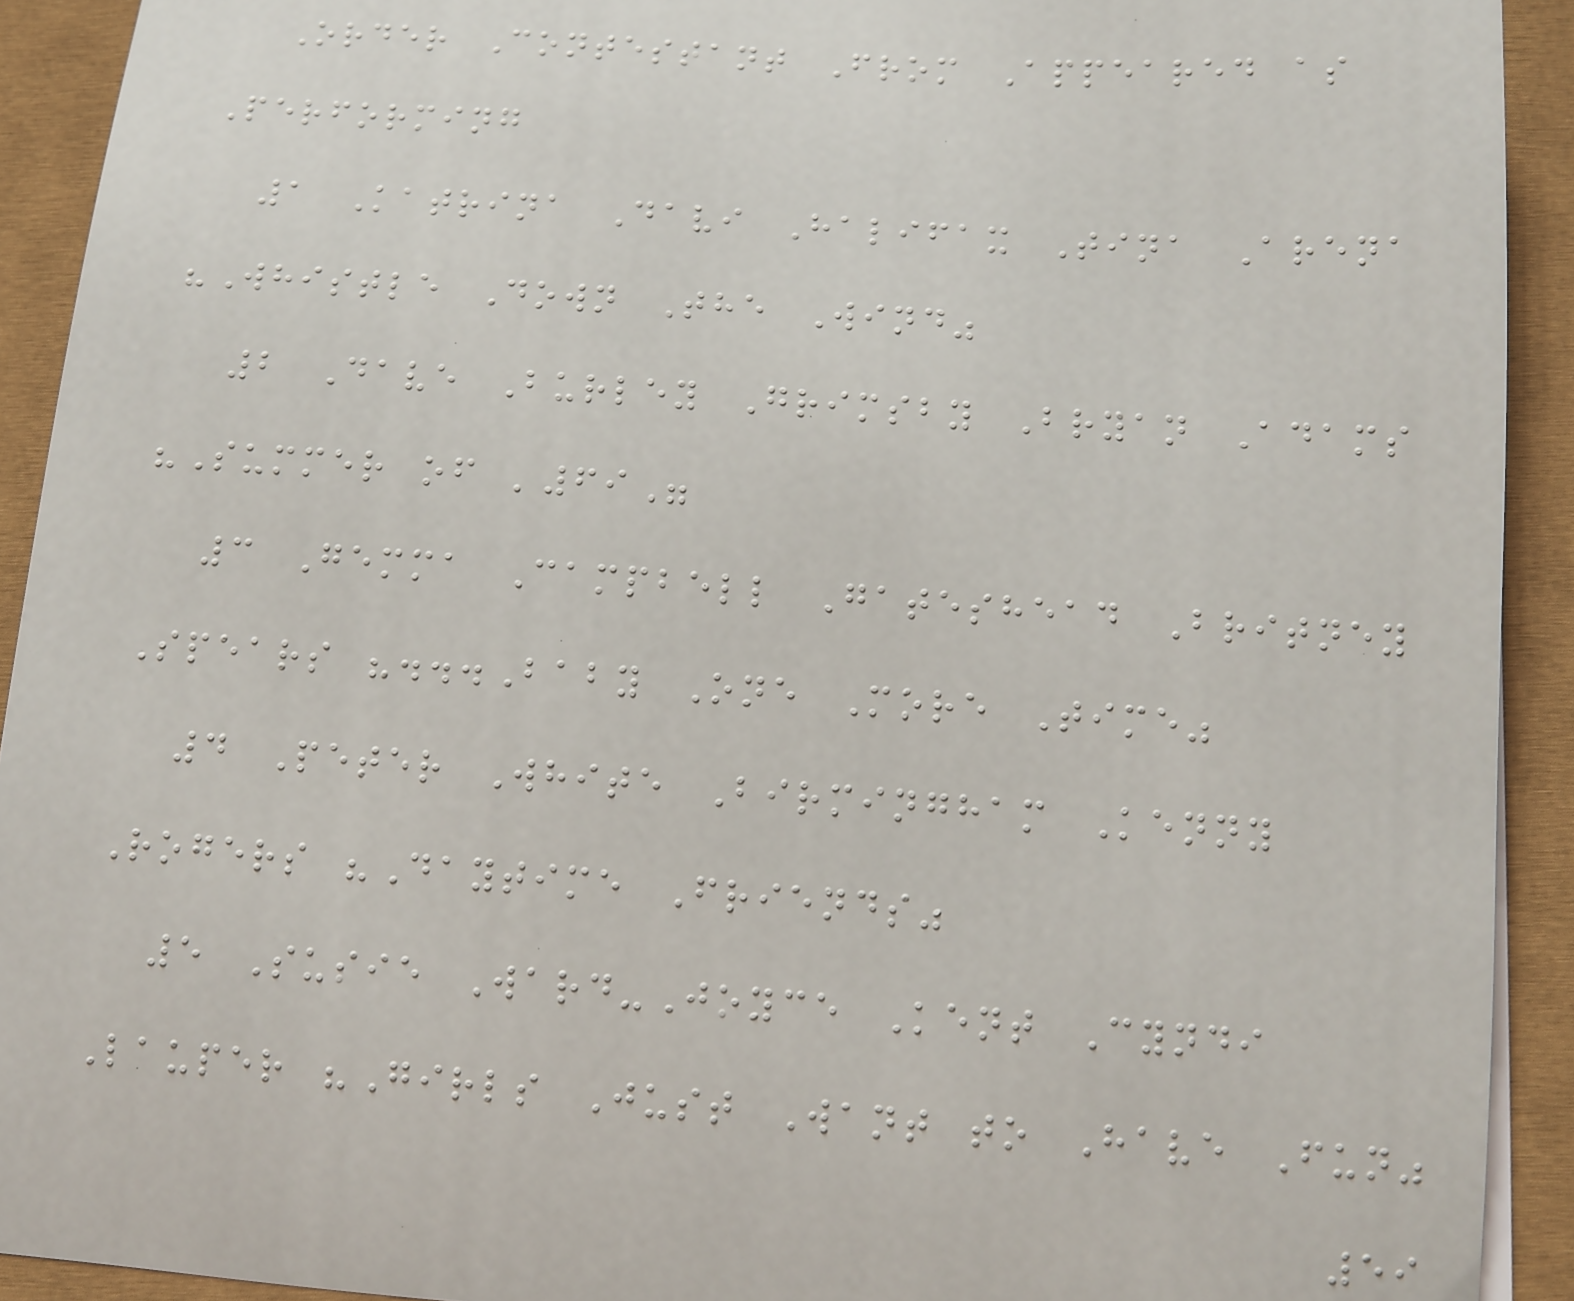Order Contestant From Appeared as
Performing
1 Katrina Davi Halifax Tina Arena
"Whistle Down The Wind"
2 Dave Burley Grimsby Bryan Adams
"Summer of '69"
3 Gemma Campbell Gateshead Britney
Spears "...Baby One More Time"
4 Peter White Birmingham Kenny
Rogers "Daytime Friends"
5 Susie Ward-Joyce Kent Cyndi
Lauper "Girls Just Want to Have Fun"
59
